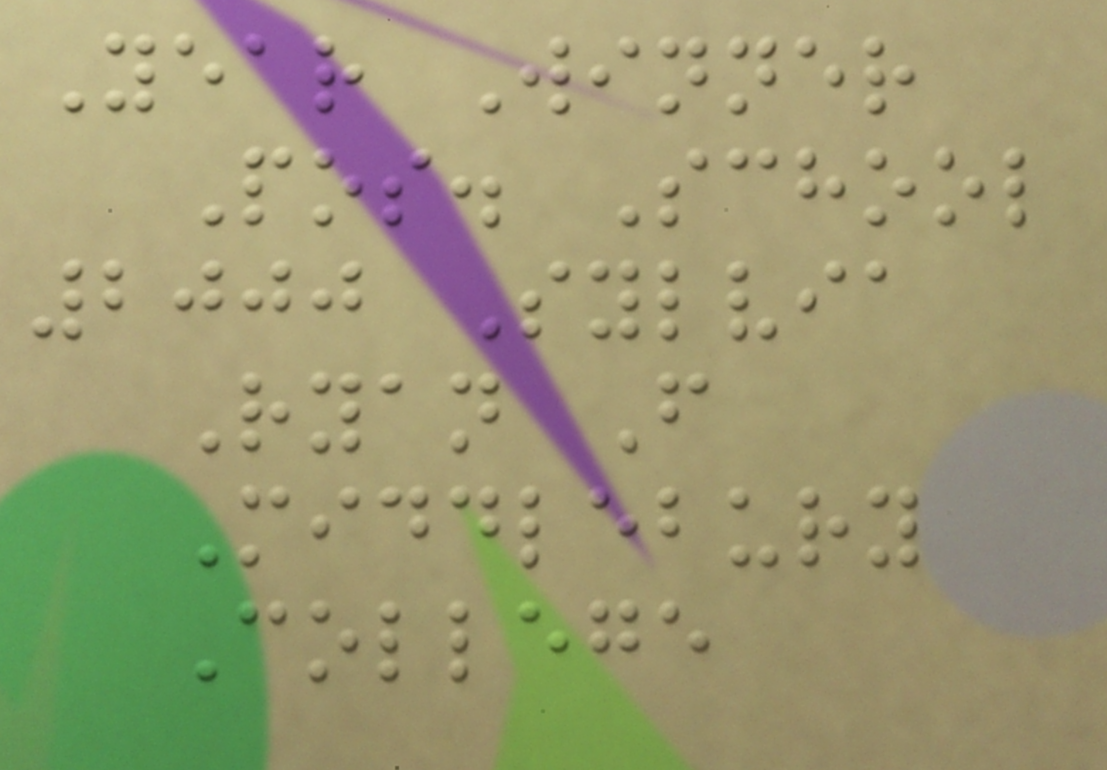Year Winner
Pos. School
2000 Sylvia
Ryan F
Middlebury
College
